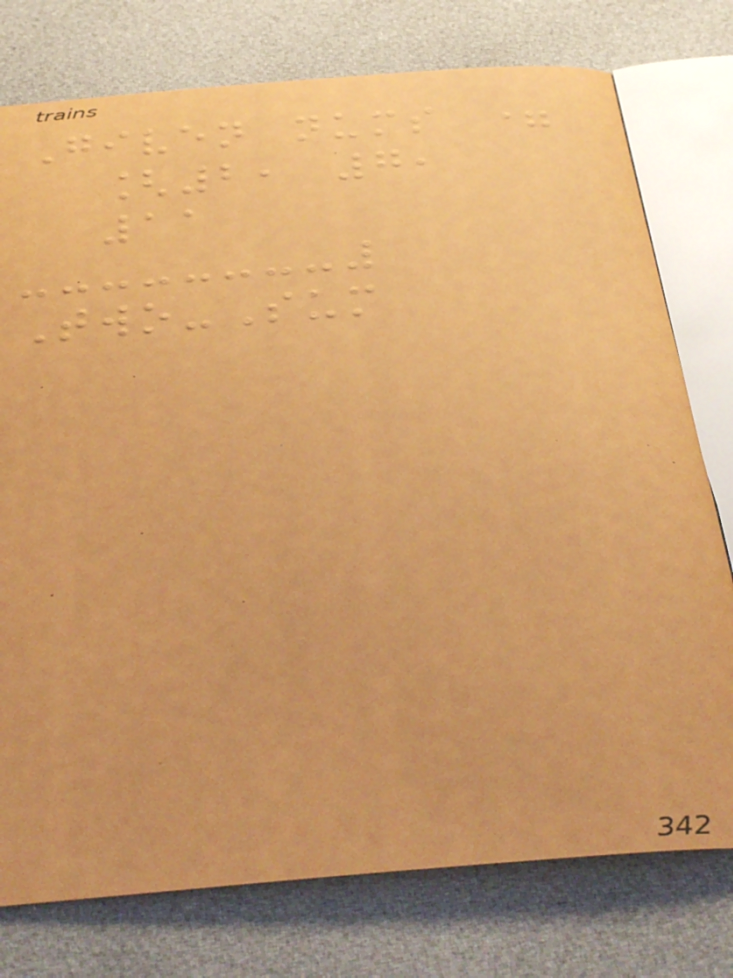Given nums =
[2, 7,
11
Two-Sum
